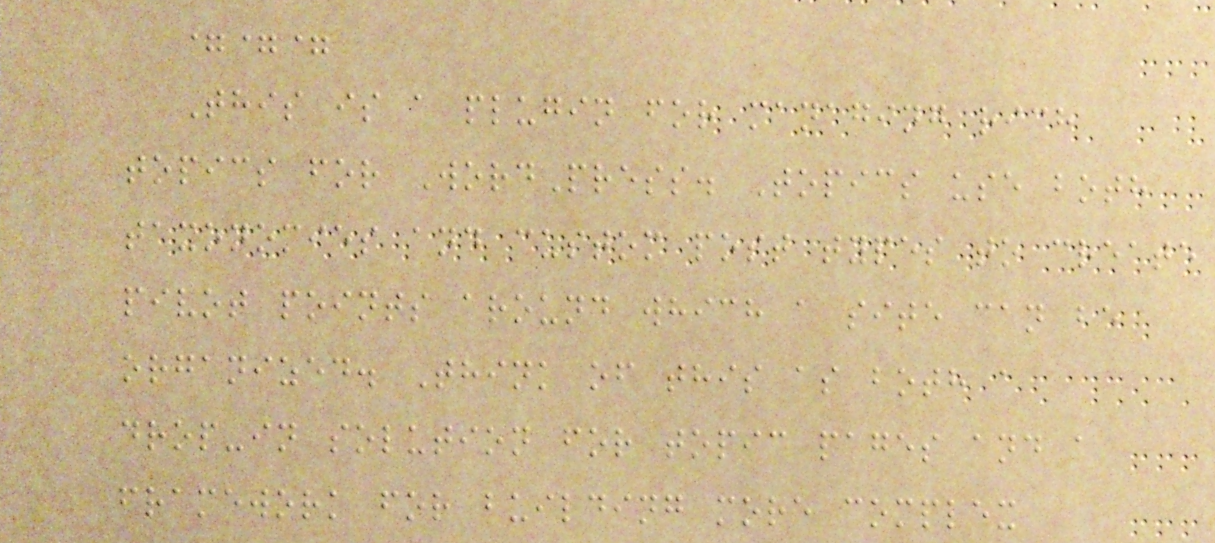===
This is a plugin for managing rich
topics for WordPress. Topics use both
taxonomies and custom post types to create
pivot points around which a site can be
organized. Think of this as both a
drop-in solution for topic pages and a
framework for building more complex
